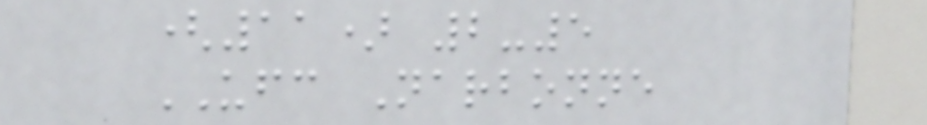(11) 2-5
UFC Narbonne
